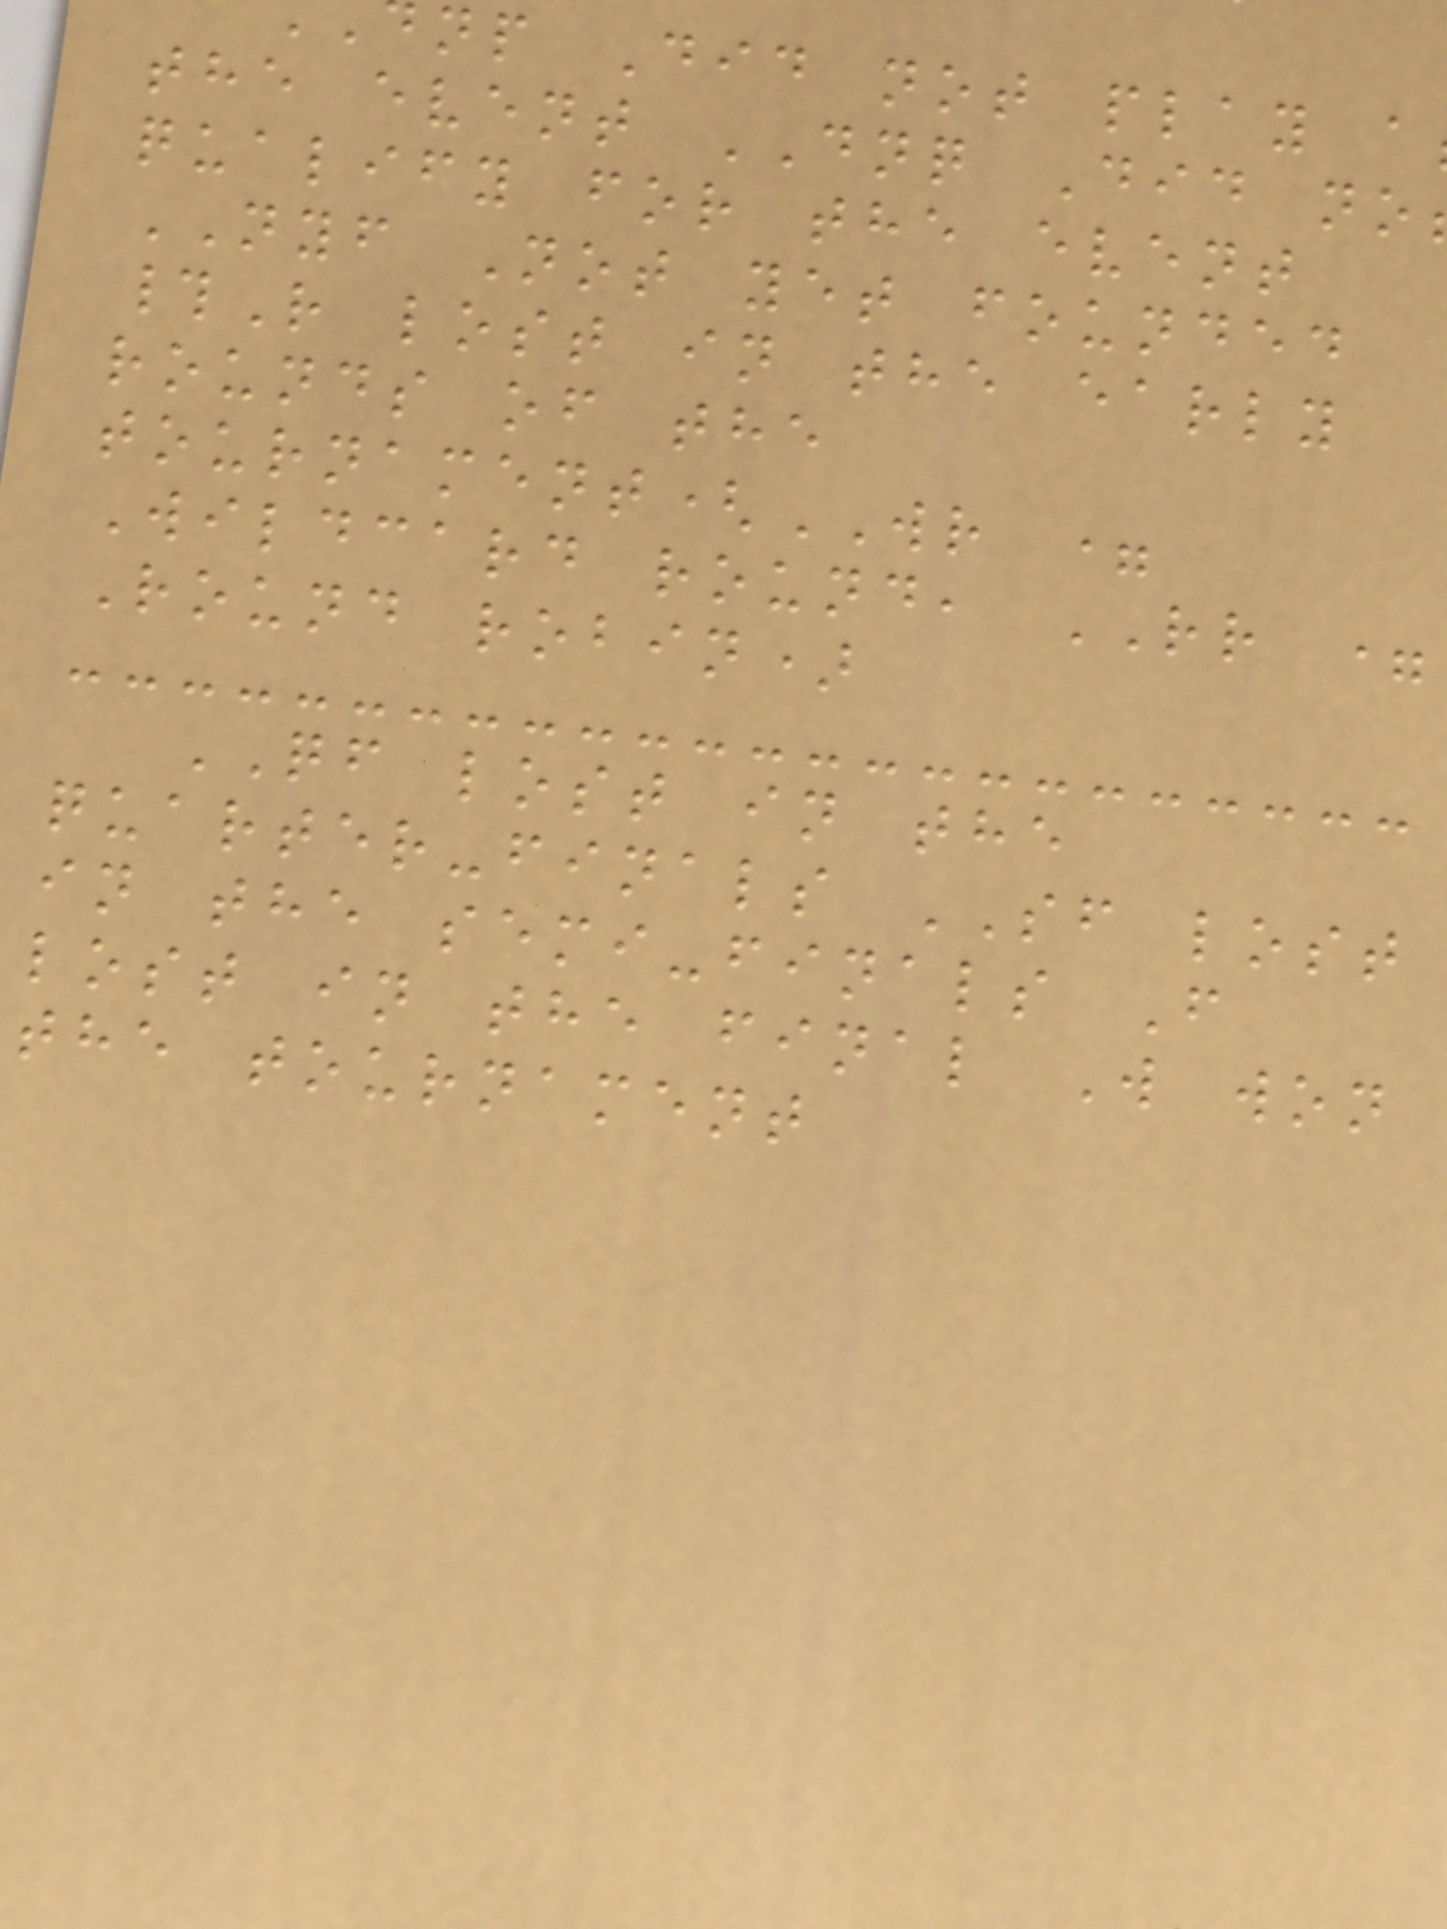np Did not play a
the event DNQ Did no
qualify for the event
NYF Not yet founded
#R lost in the early
rounds of the
tournament(WR =
Wildcard round, RR =
Round robin)
QF lost in the
quarter-finals SF lost
in the semi-finals F
lost in the final W won
the tournament
